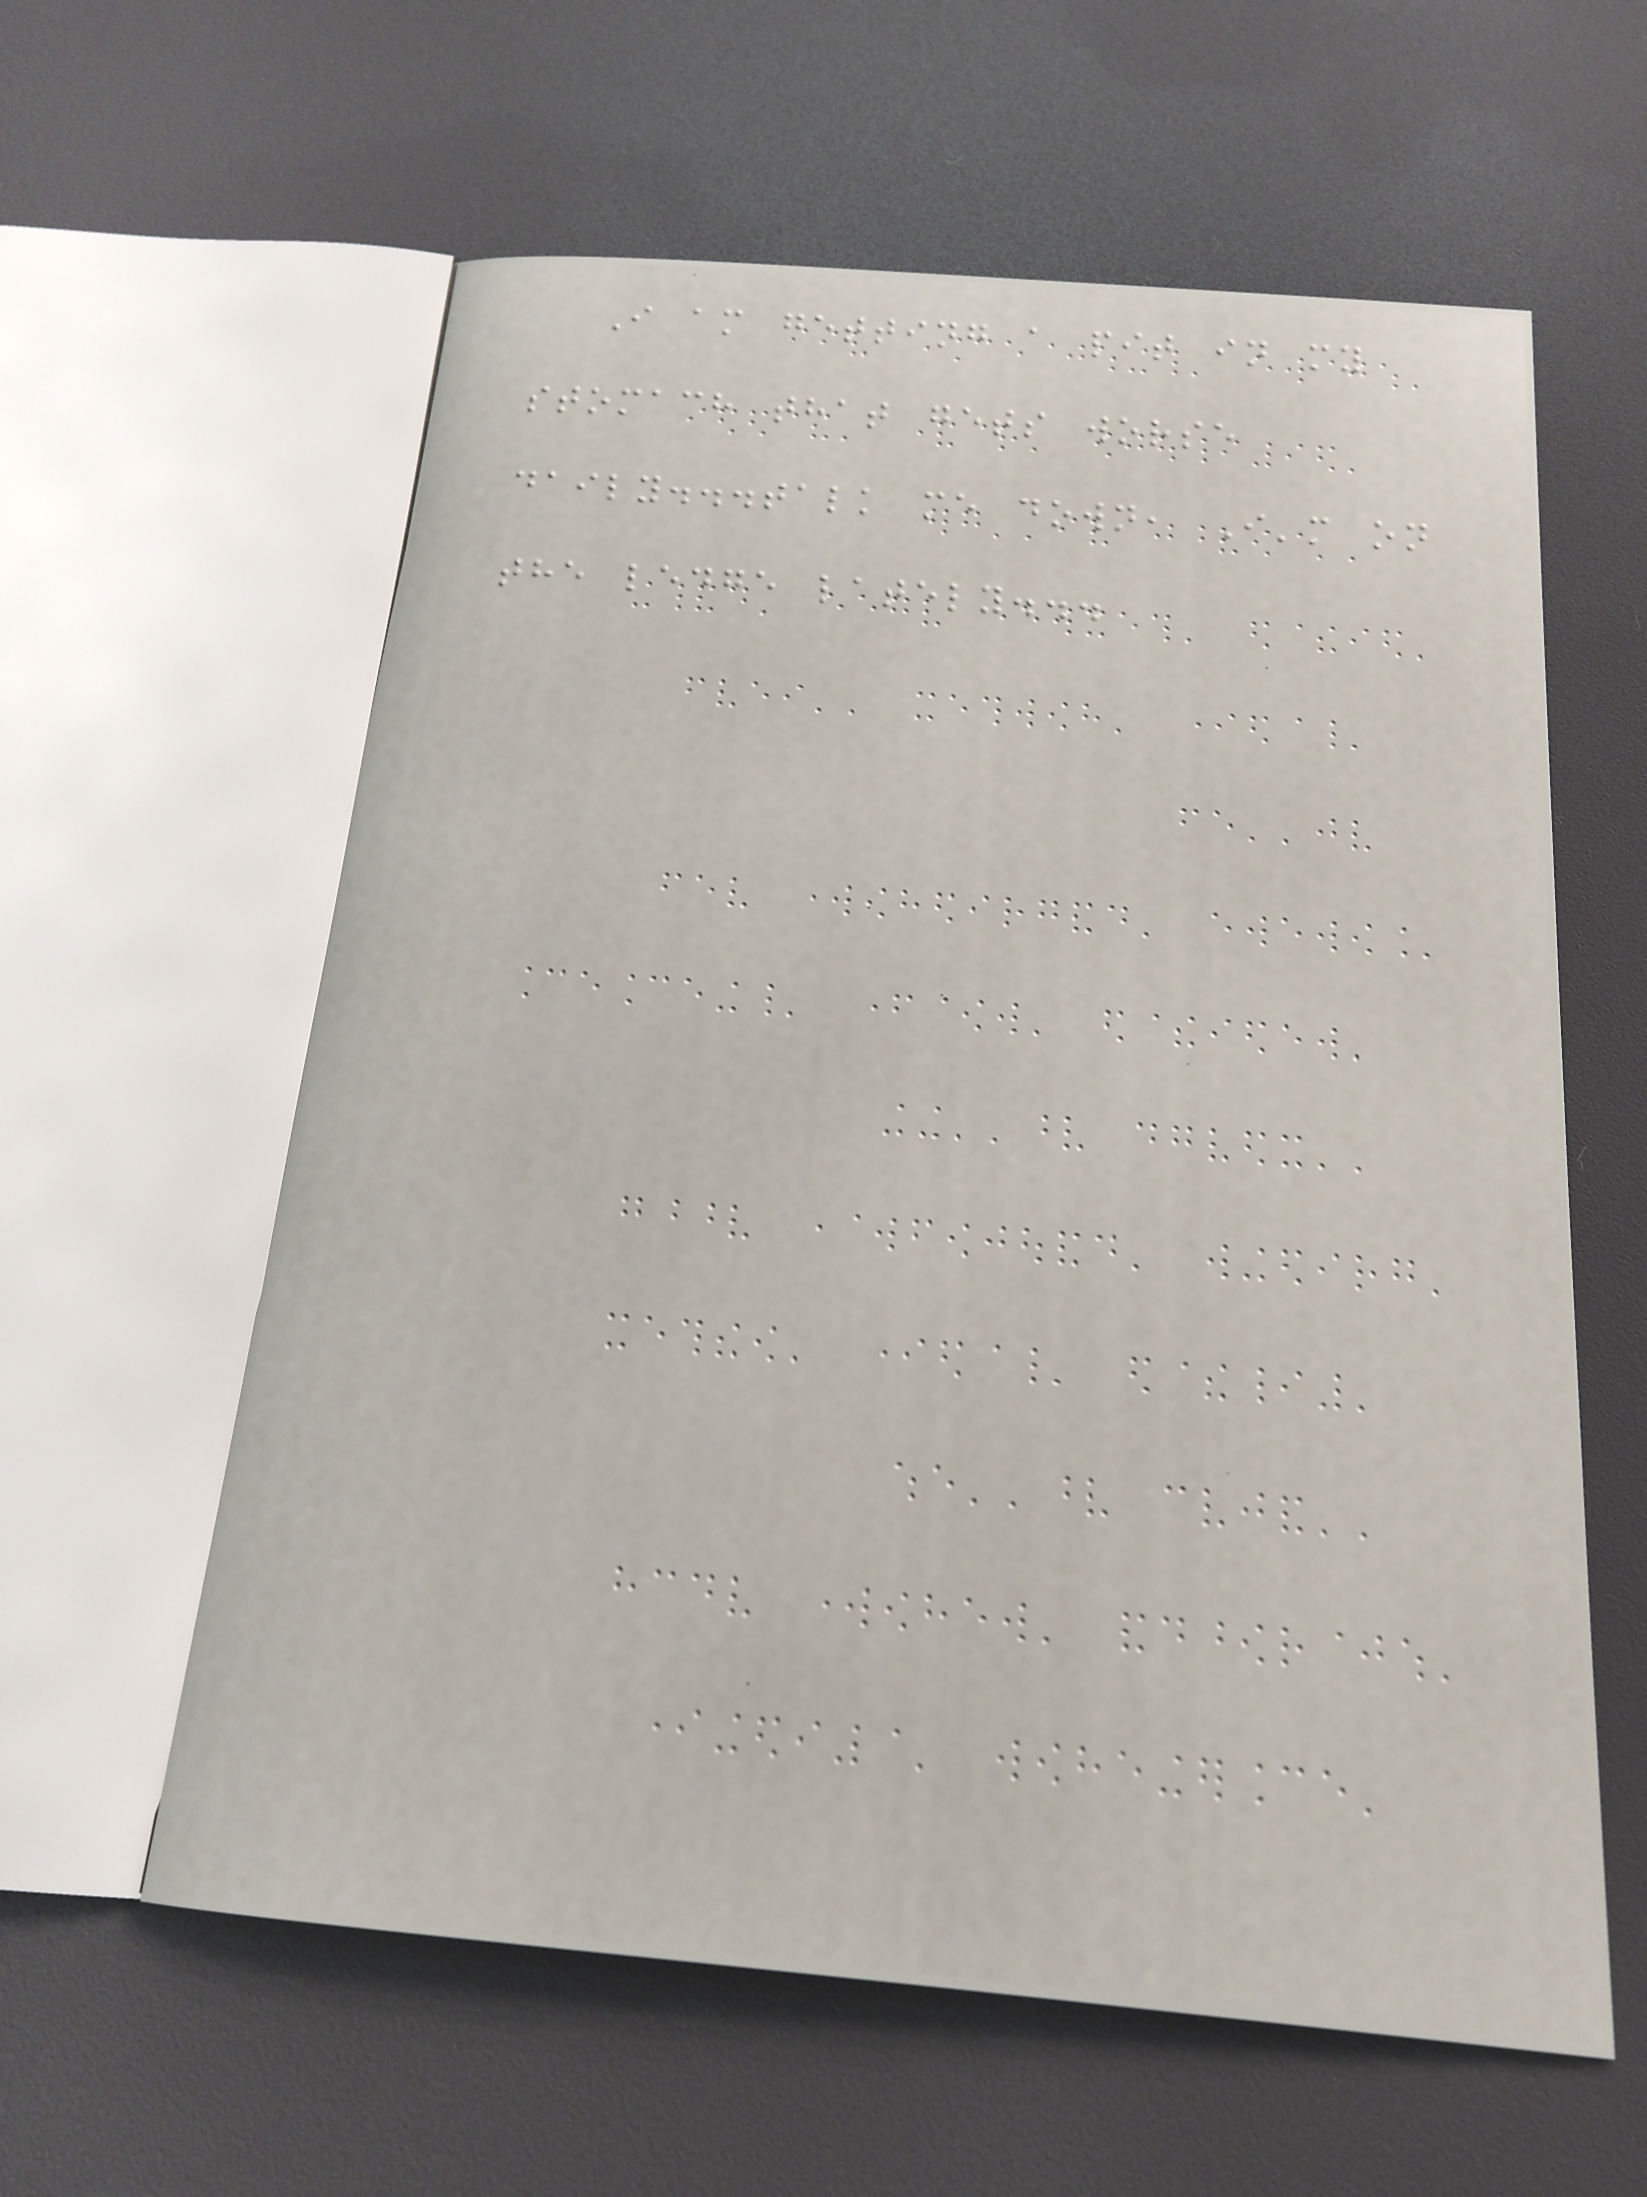I am getting a pit in my
stomach that gets worse
daily...talk me down, I'm on
the ledge lately...
